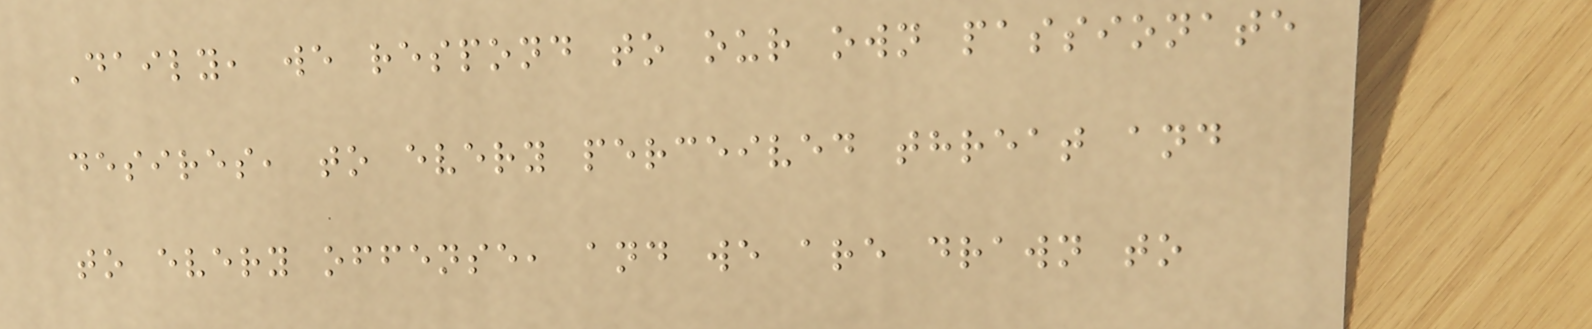Daily, we respond to our own passionate
desires, to every perceived threat and
to every offense, and we are drawn to
